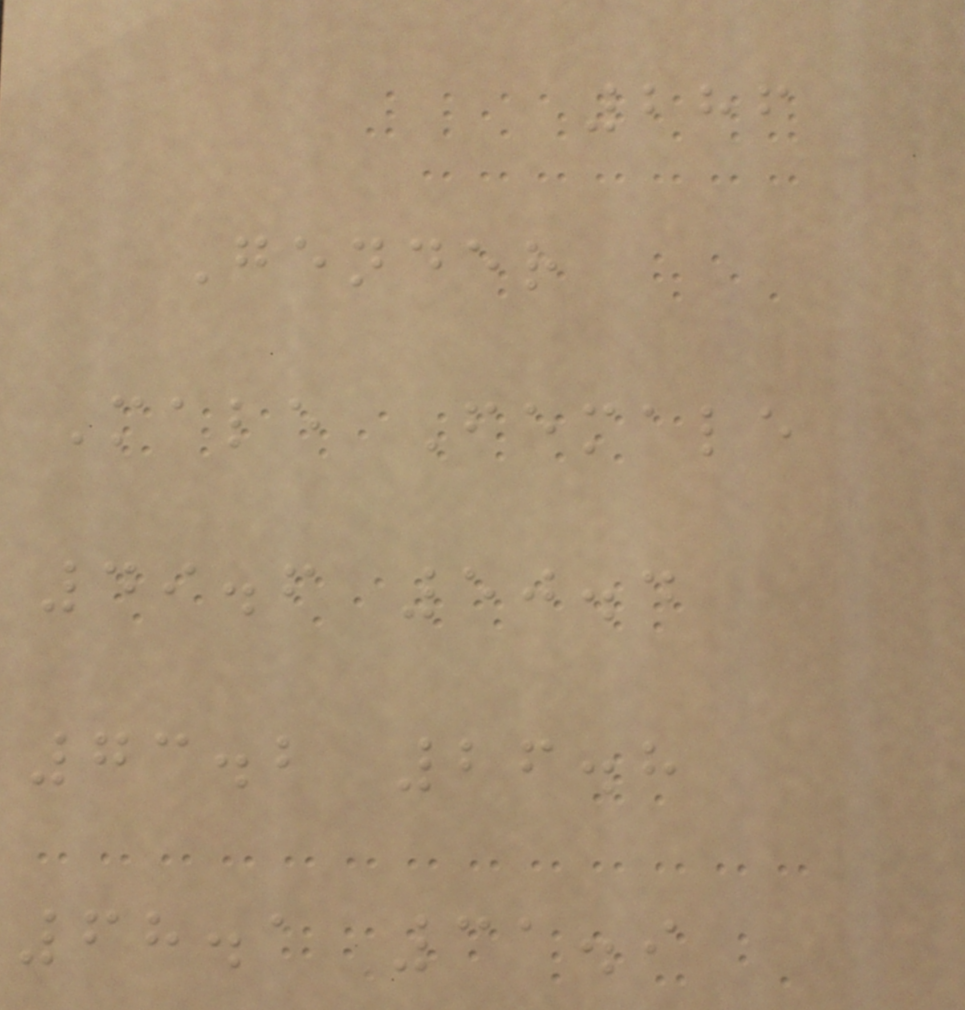286
Gender
Male Female
49.6 50.4
73.2 26.8
68.1 31.9
